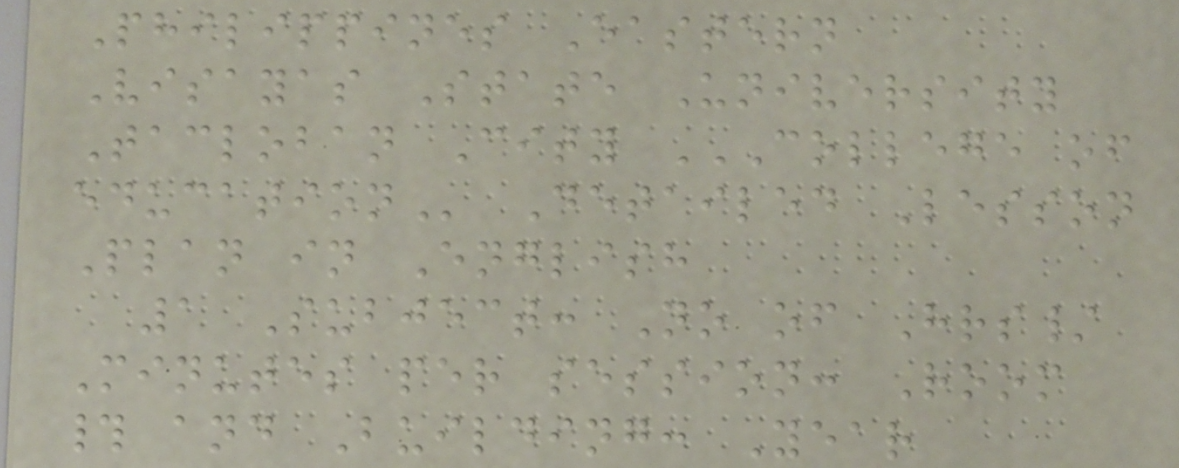Philippines Eastern
Visayas State University
Tacloban City COLLEGE OF
EDUCATION Detailed Lesson
Plan in English
1 Subject: No of Hrs/
Minutes per session: Room
# and Building: Year
